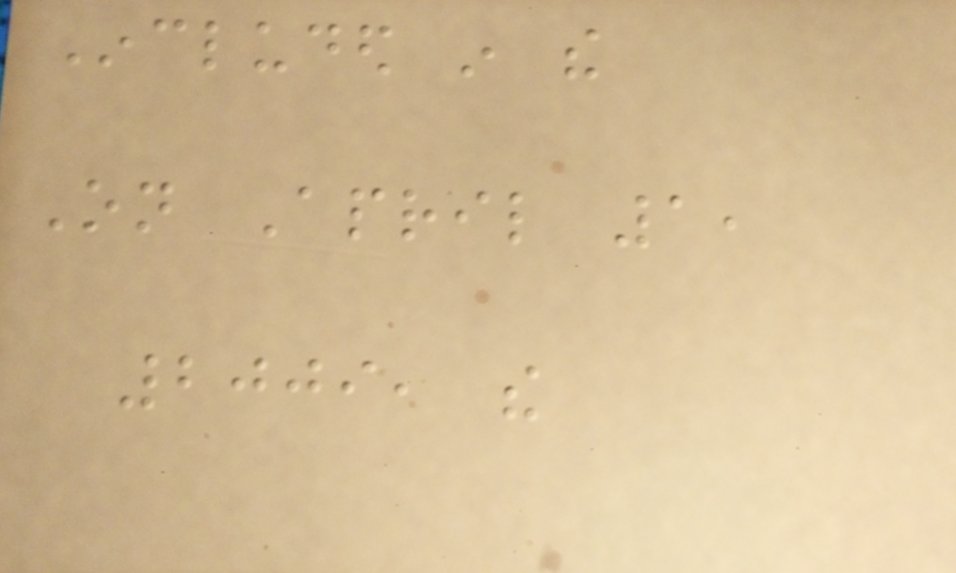Included in the
On April 1,
2009, the
